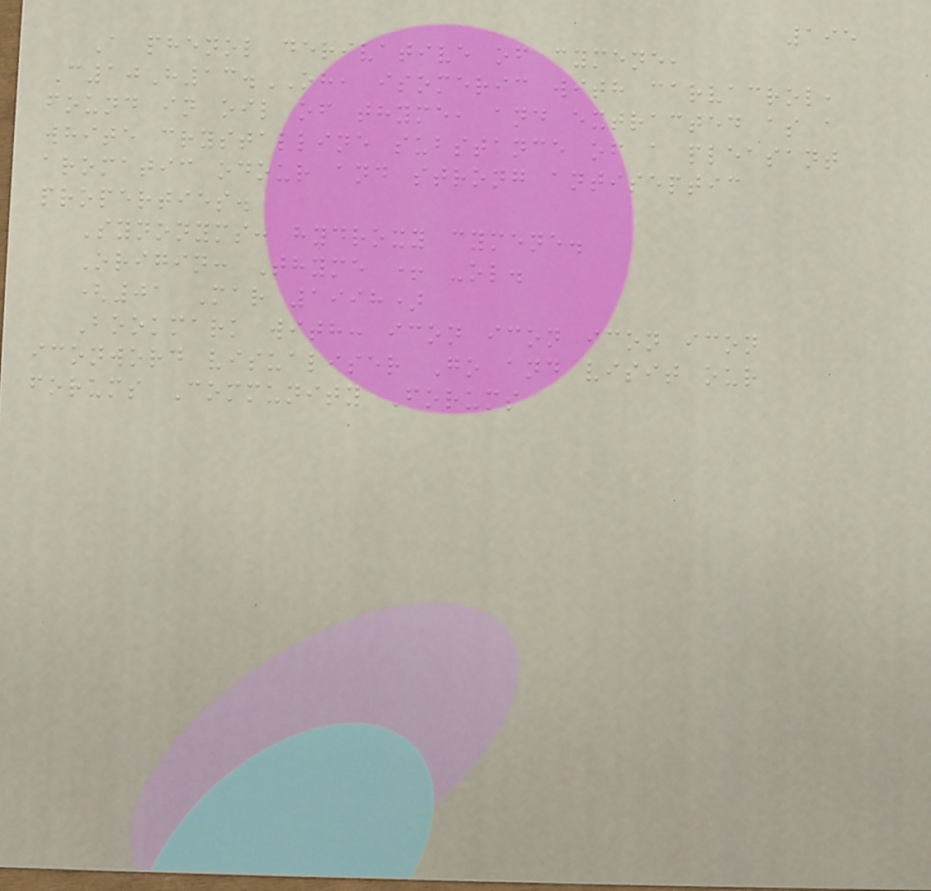195
A phenol derivative of cymene,
C10H13.OH, isomeric with carvacrol,
found in oil of thyme, and extracted as a
white crystalline substance of a pleasant
aromatic odour and strong antiseptic
properties.
Synonyms: hydroxy cymene.
Origin: Thyme + -ol.
(01 Mar 1998)
Bookmark with: icon icon icon icon
iconword visualiser Go and visit our
forums Community Forums
